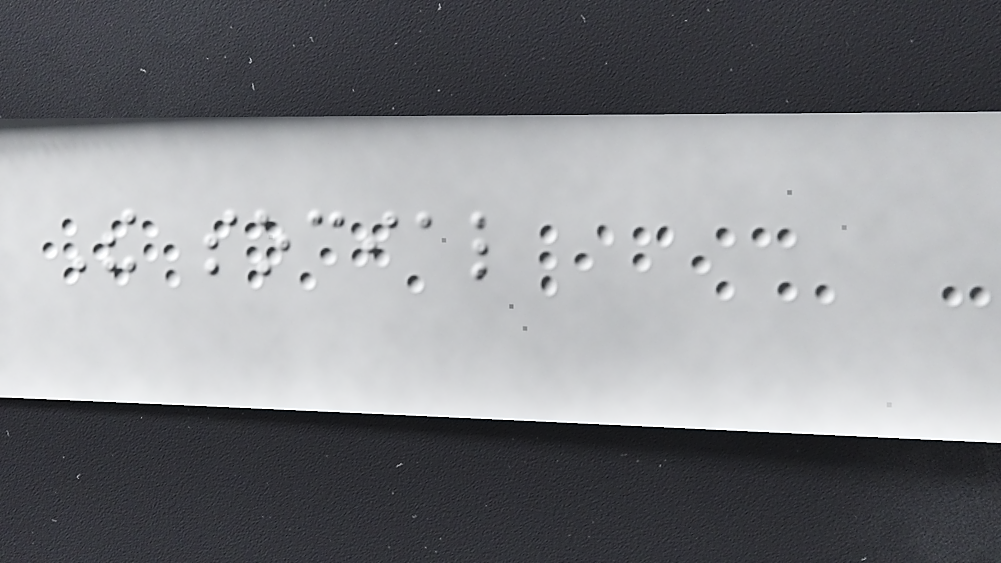The social
